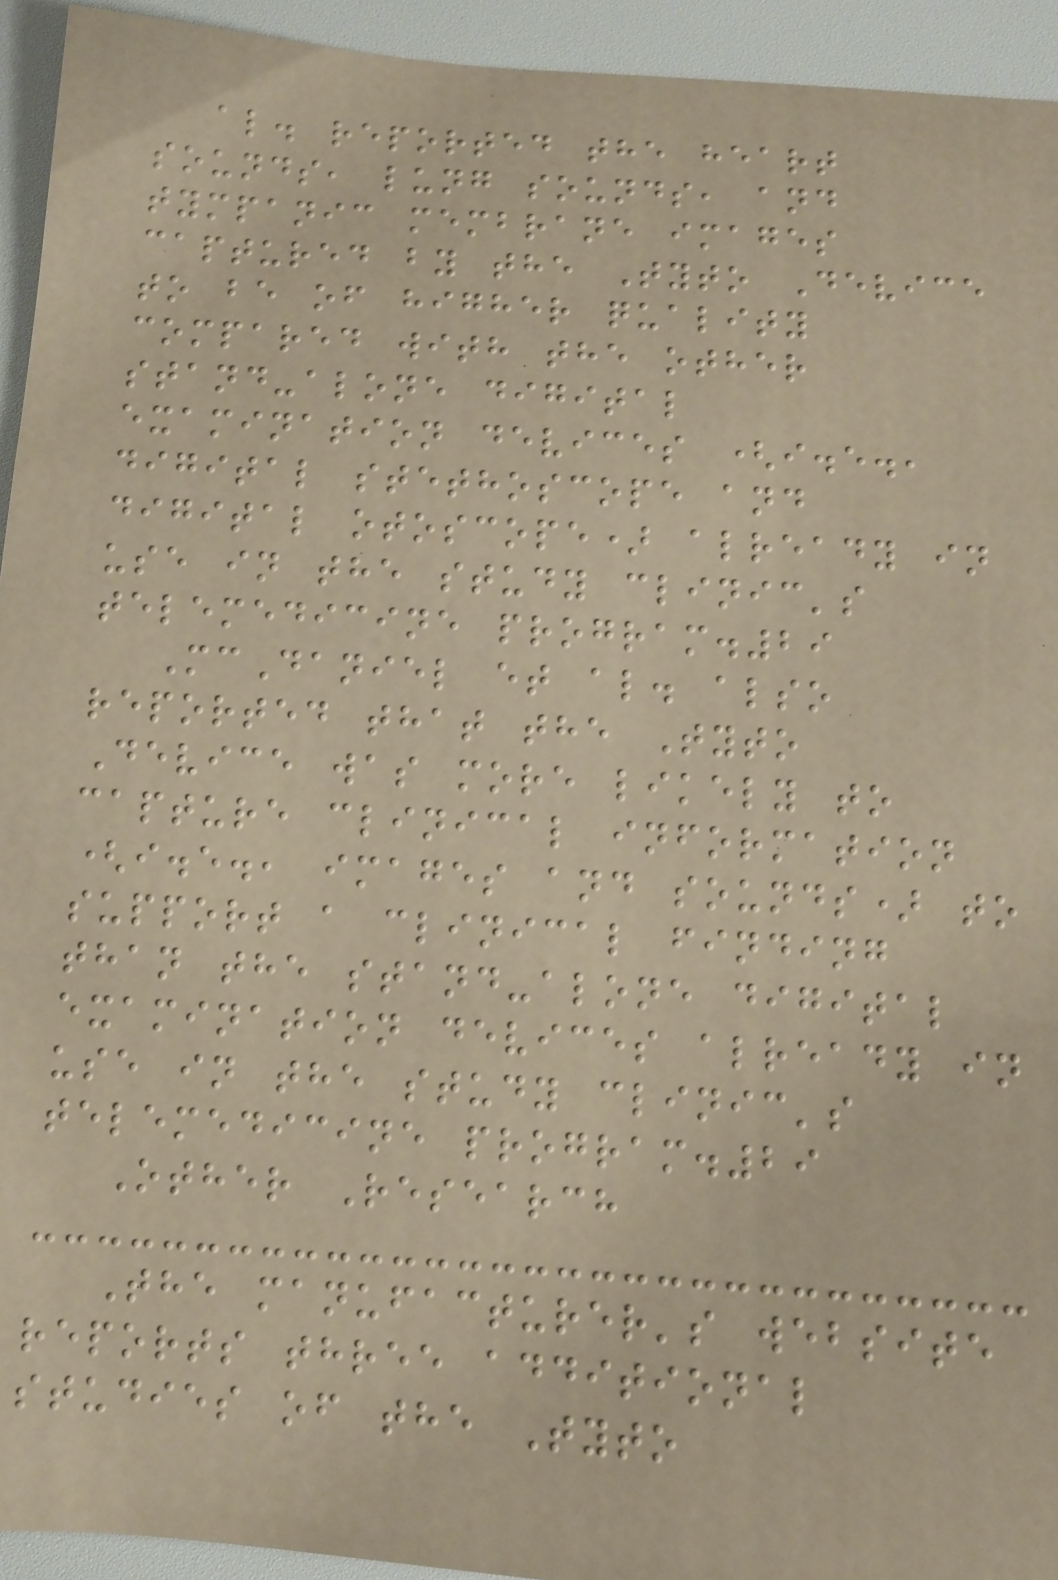al. reported the heart
sounds, lung sounds, and
tympanic membrane images
captured by the Tyto Device
to be of higher quality
compared with the other
stand-alone digital
examination devices (i.e.,
digital stethoscope and
digital otoscope) already in
use in the study clinic's
telemedicine program.29
McDaniel et al. also
reported that the Tyto
Device was more likely to
capture clinical information
(i.e., images and sounds) to
support a clinical finding
than the stand-alone digital
examination devices already in
use in the study clinic's
telemedicine program.29
Other Research
The manufacturer's website
reports three additional
studies of the Tyto
